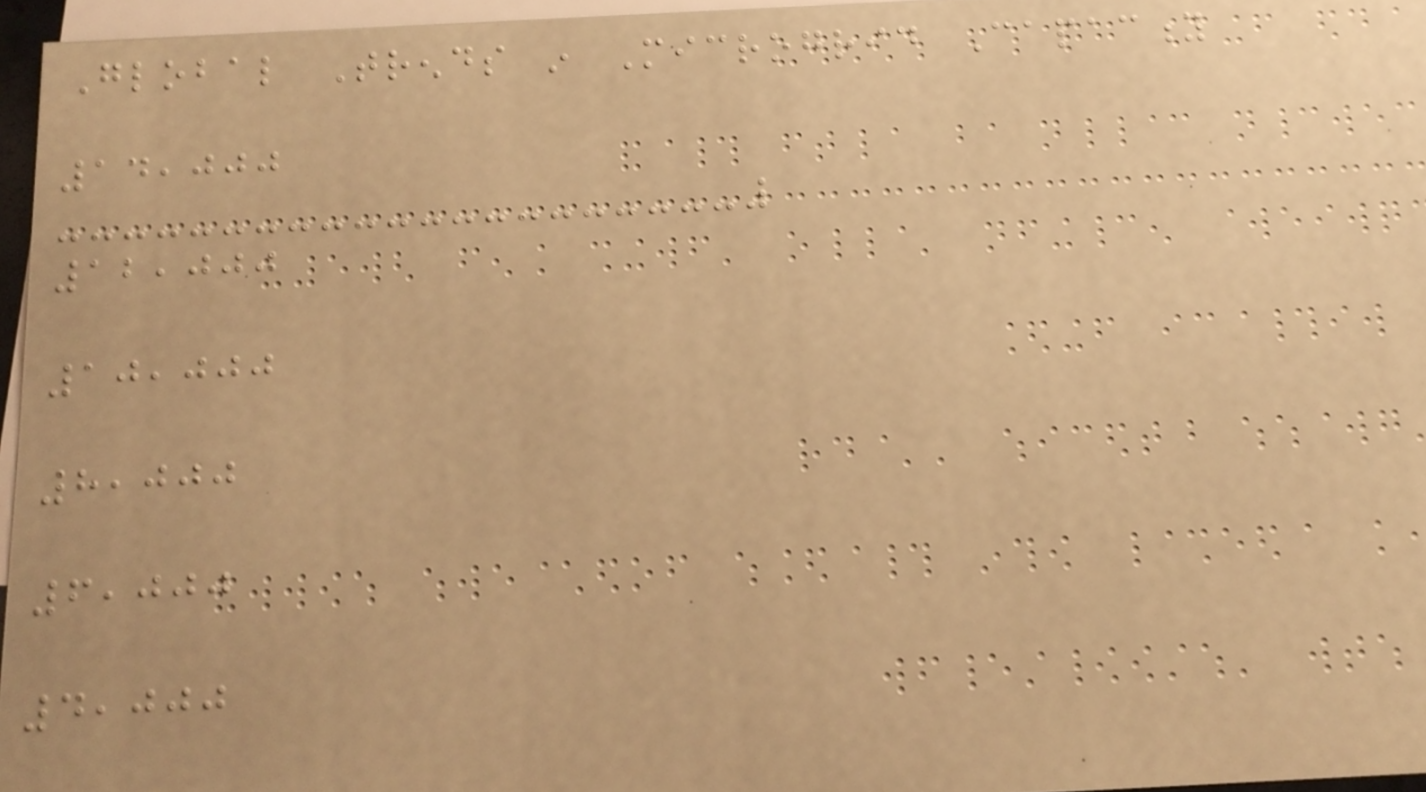Global Trends in Microgrid Capacity
14,000
12,000
10,000
8,000
6,000
4,000
